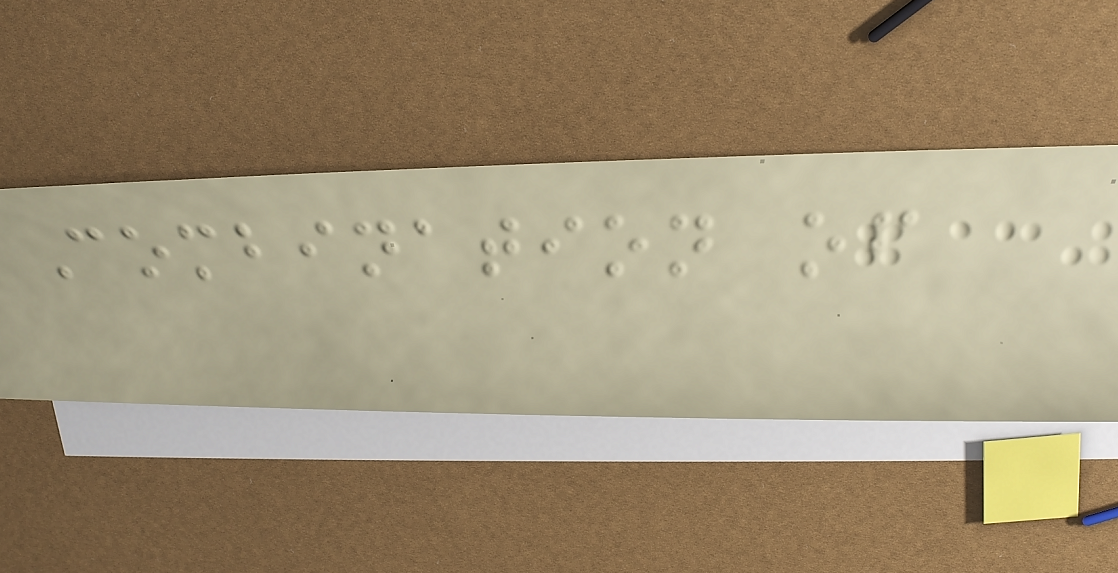Combination of
